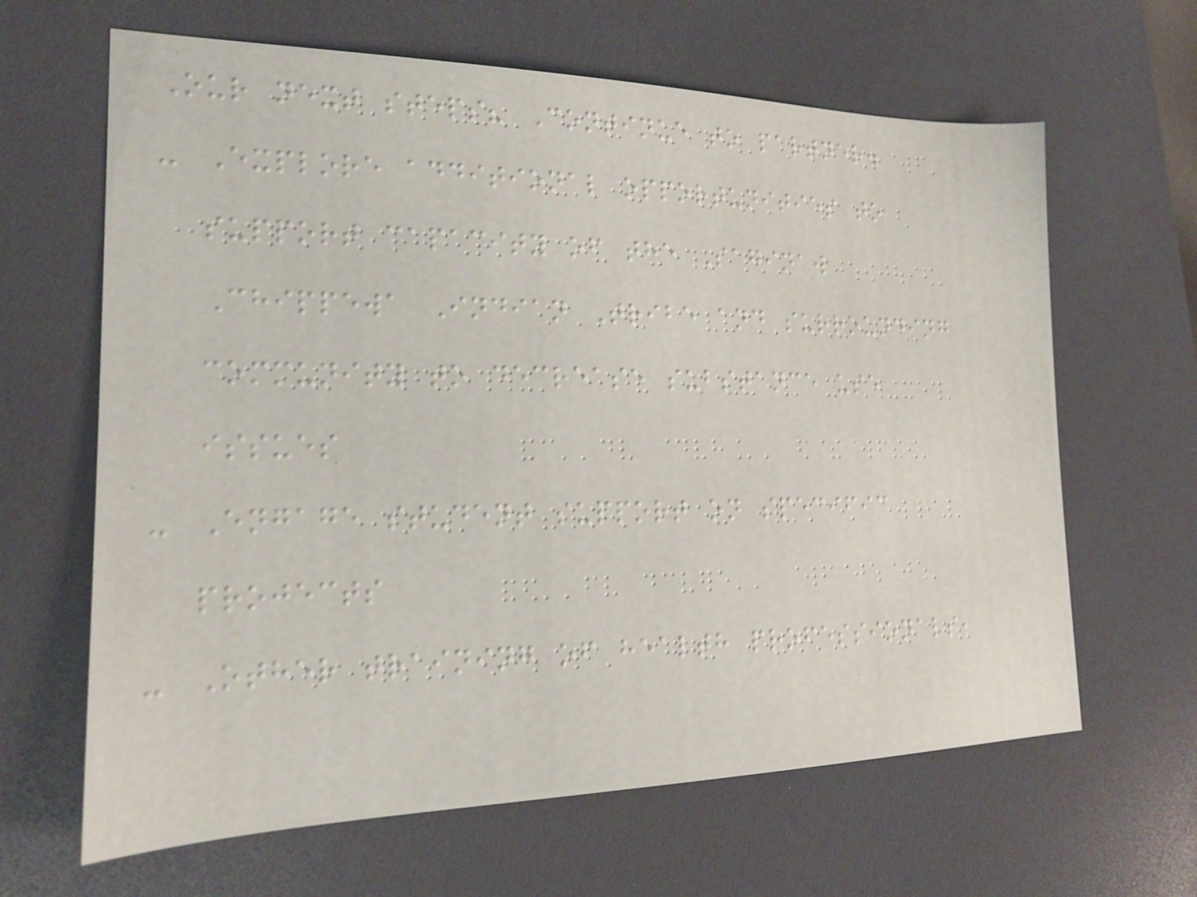Our next steps? Continue to partner.
- Explore additional opportunities to
support capacity of the Saginaw
Chippewa Indian Tribe and surrounding
community to decrease substance use
issues
- Engage student support on specific
projects
- Other training of health professionals,
